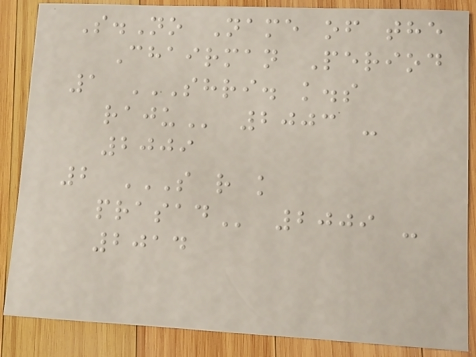S.No Name of the
Chairman Period
1 SHRI. K.S
RAJU 2003 -
2009
2 S R K
PRASAD 2009 -
2014
